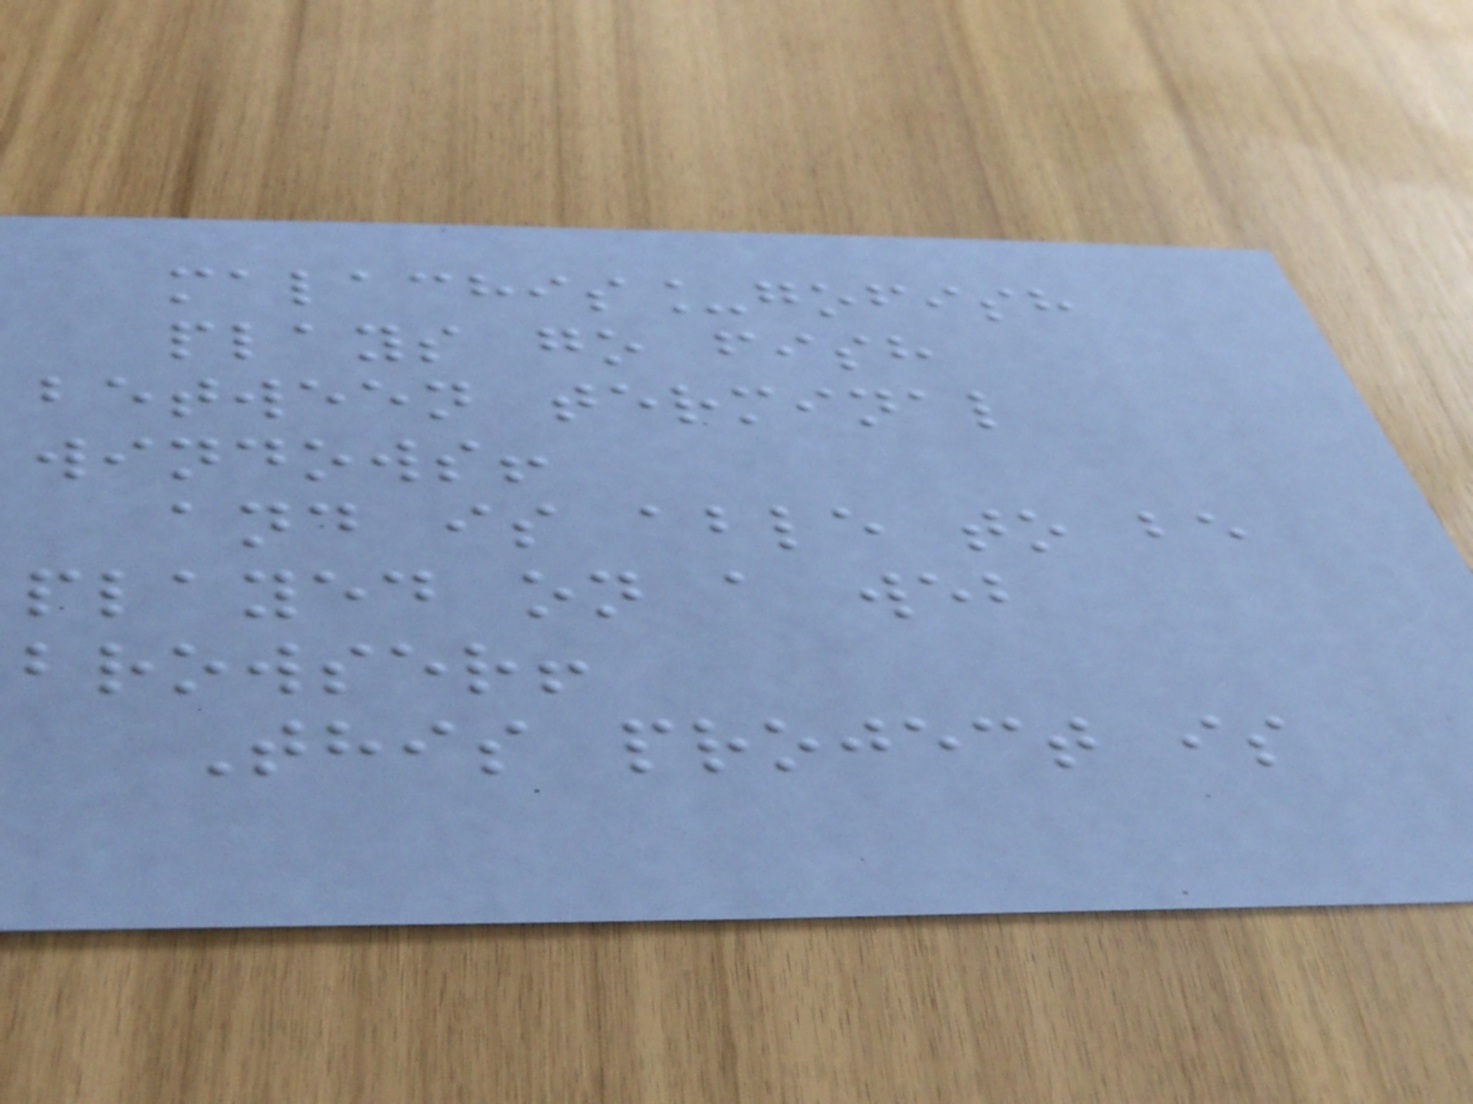malachis_gofish
plays go fish
between terminal
windows!
and is able to be
played on a web
browser!
This project is
